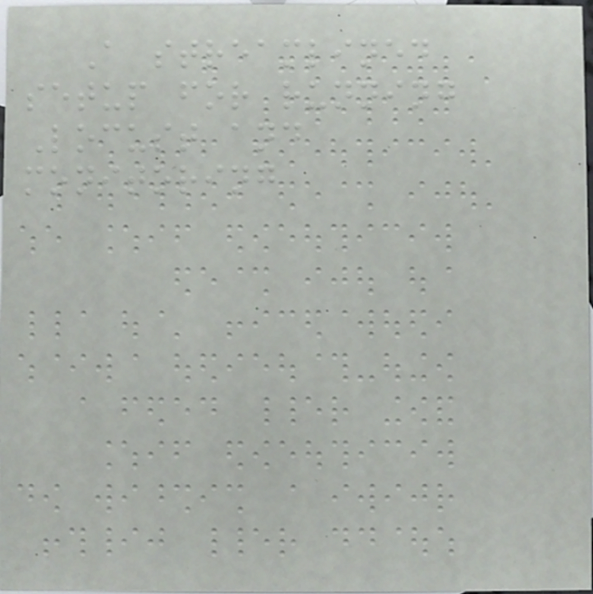A streamlined
setup for running
Locust and
monitoring
